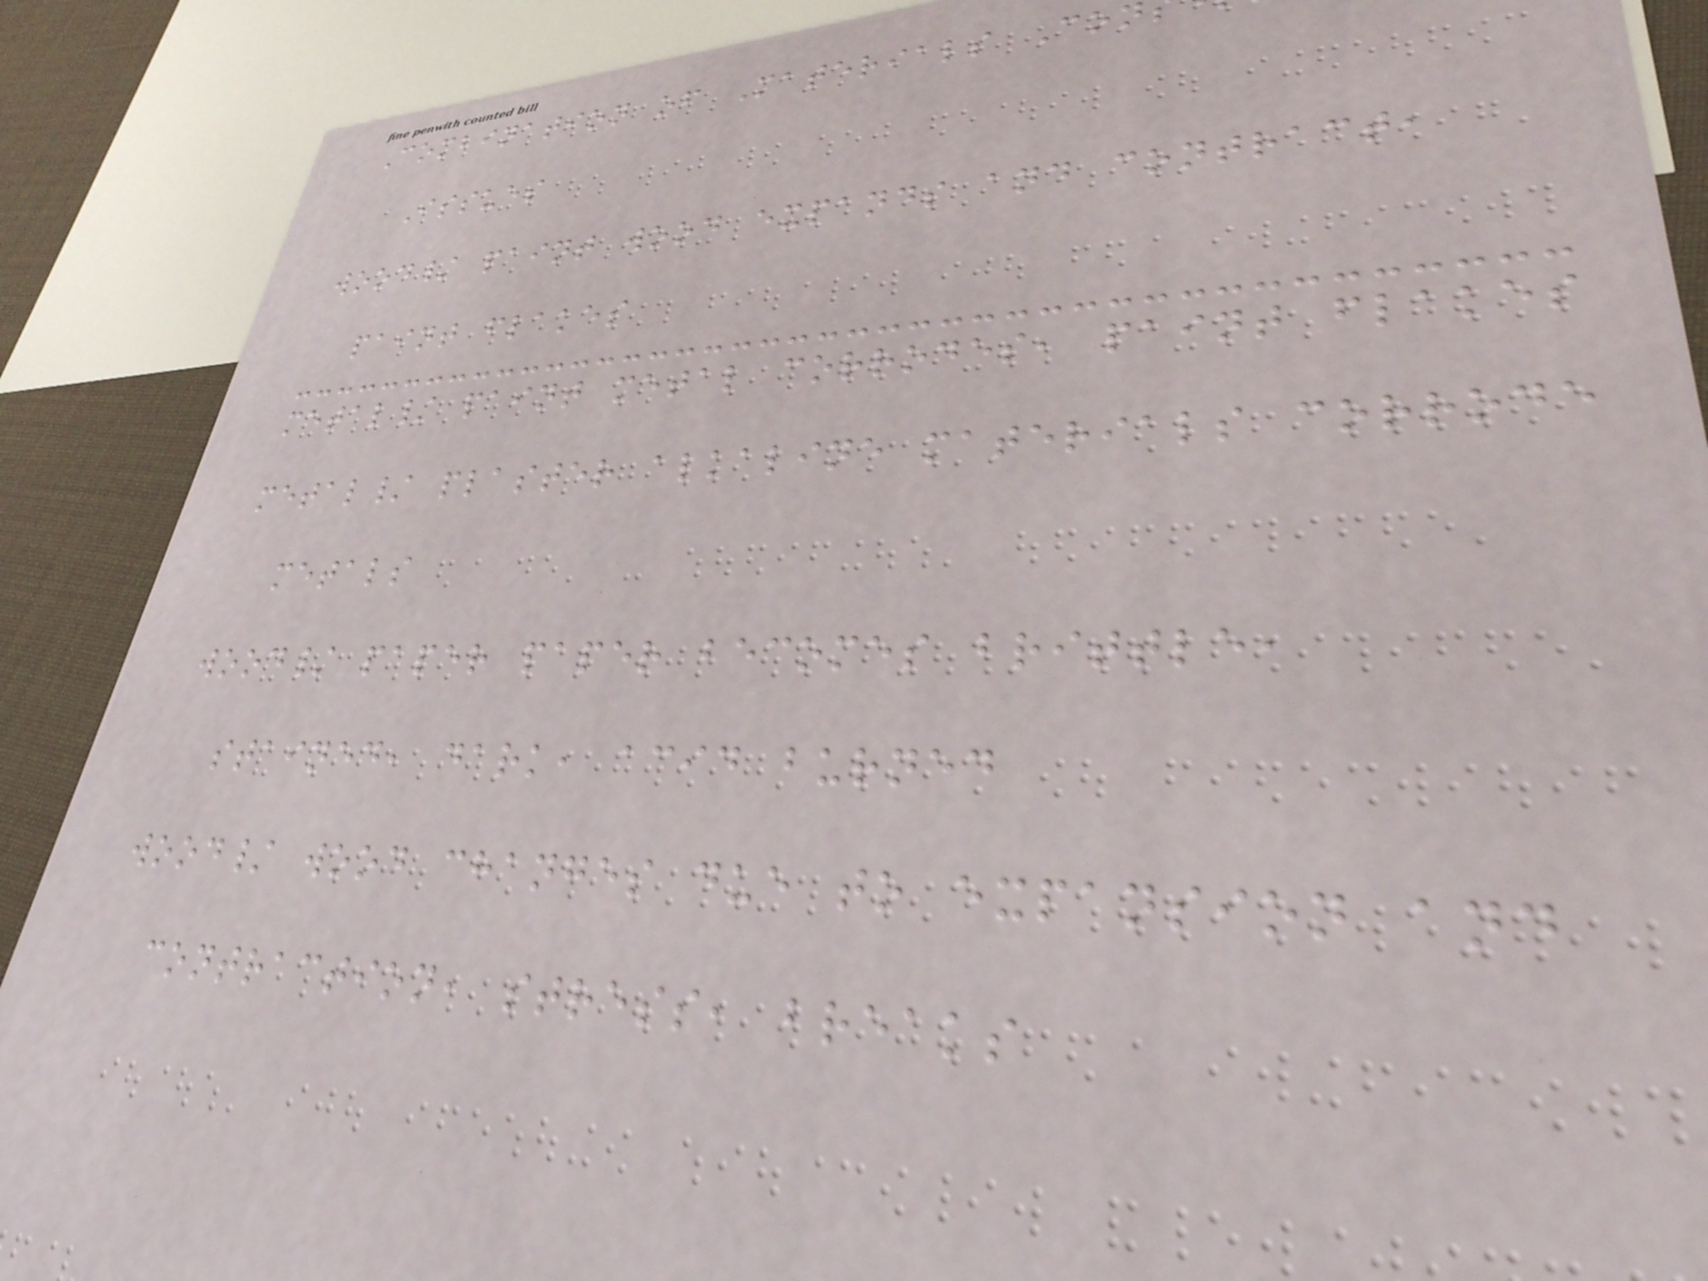Combination of Materials Con
Issues
wood/ paint wood expands and contract,
paint flakes
metal/ paint metal corrodes, paint flakes
metal/ plaster alkaline materials corrode
metals
wood/ paper paper becomes brittle,
stained, dark, acid burned
wood/ wood changes due to expansion and
contraction, stress, breaks
